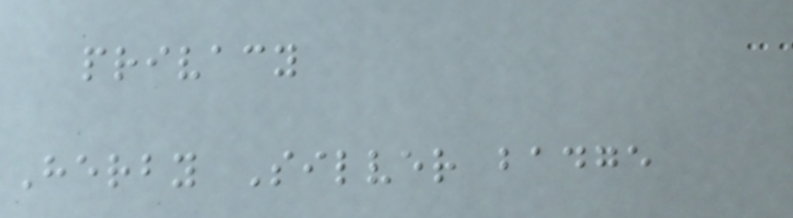privacy
Herby Silver badge
